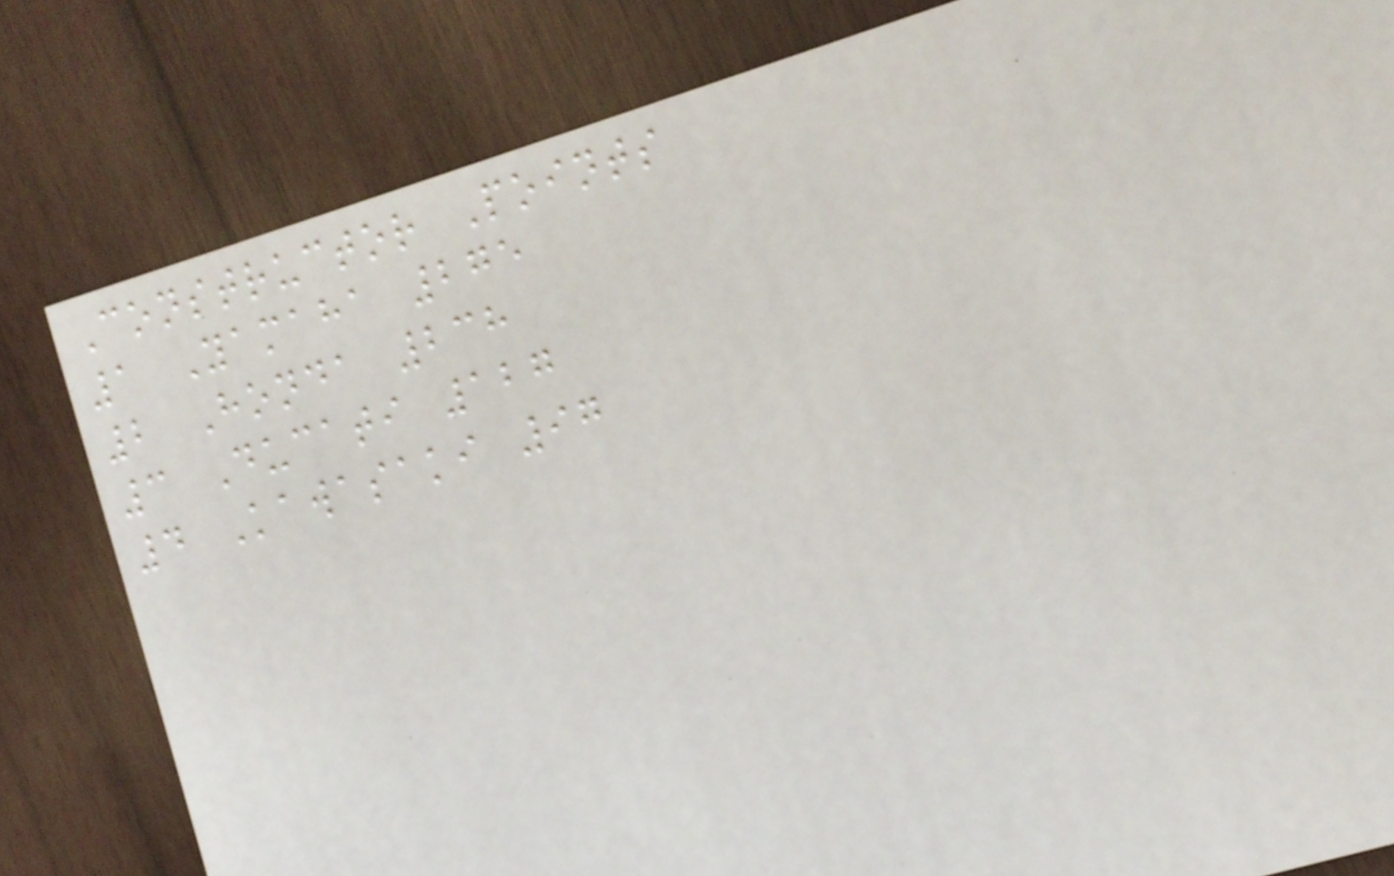Constructor Points
1 Yamaha 275
2 Honda 238
3 Ducati 127
4 Kawasaki 97
